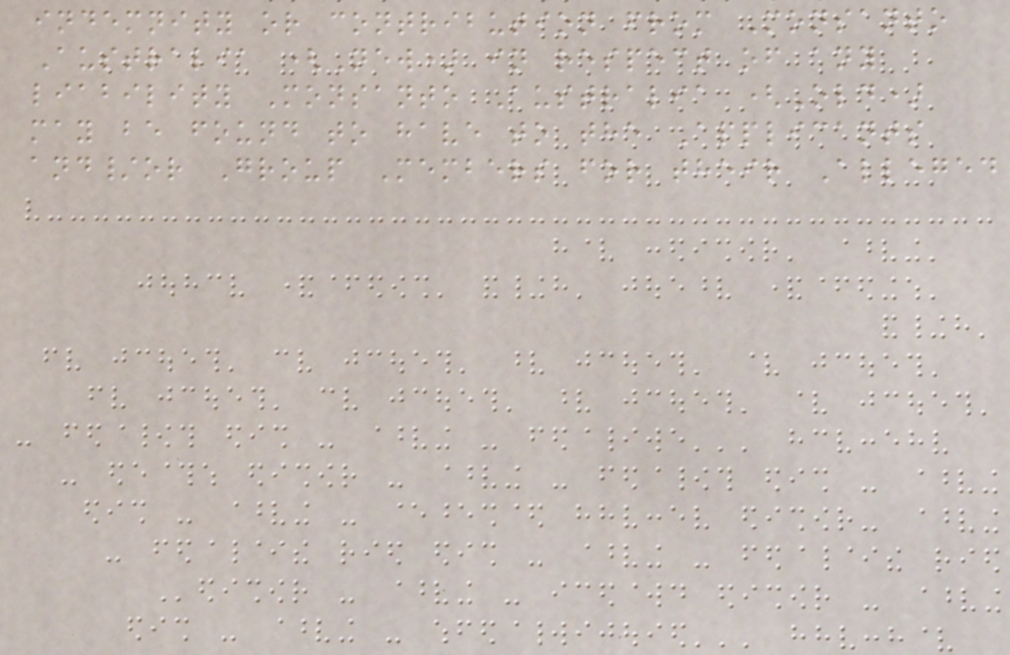indemnity or contribution from Monsanto
Australia (New) in respect of any
liability Monsanto Australia (Old)
may be found to have to the Applicants
and/or Group Members for their Alleged
